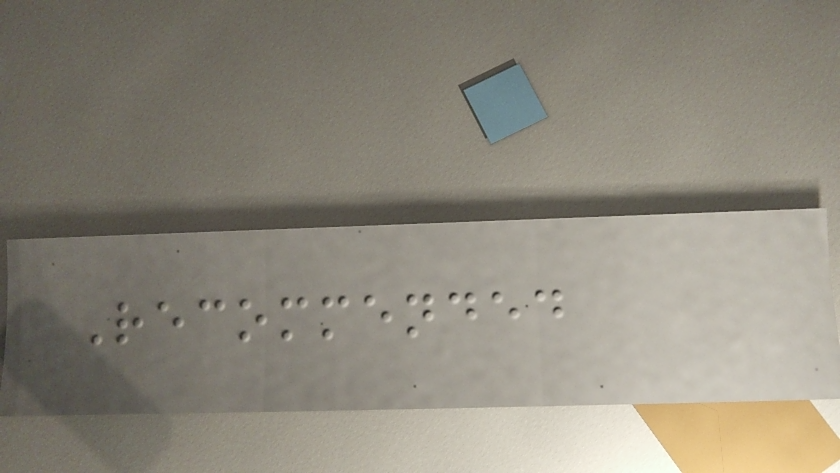Recommended
